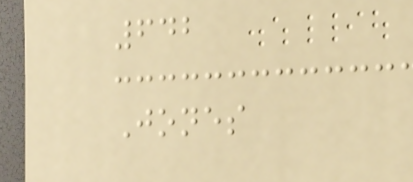642
Jones
